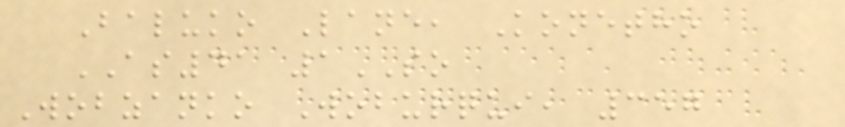Baluko Lane, Konetho
AS41 1SO
Wobzanko Woburqui, 357
